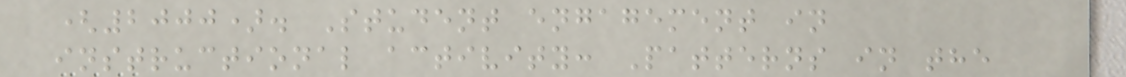(2000). Student engagement in
instructional activity: Patterns in the
